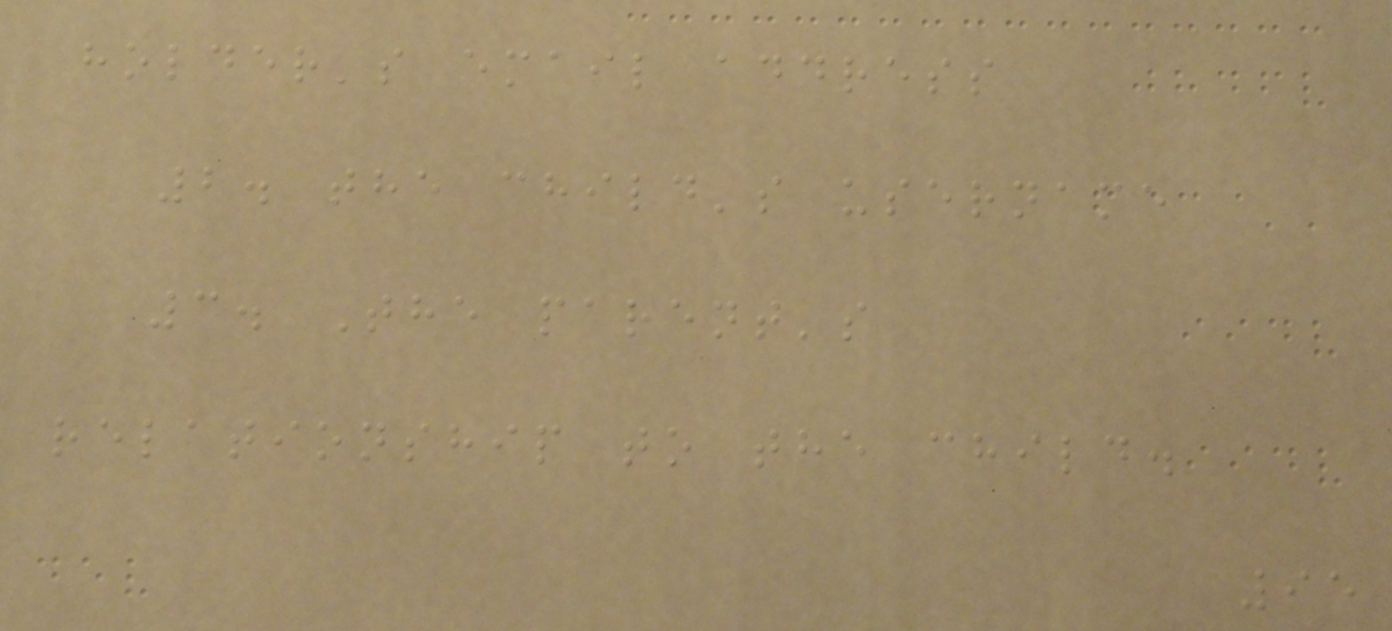holder's email address
2. the child's username
3. The parent's
relationship to the child.
95
